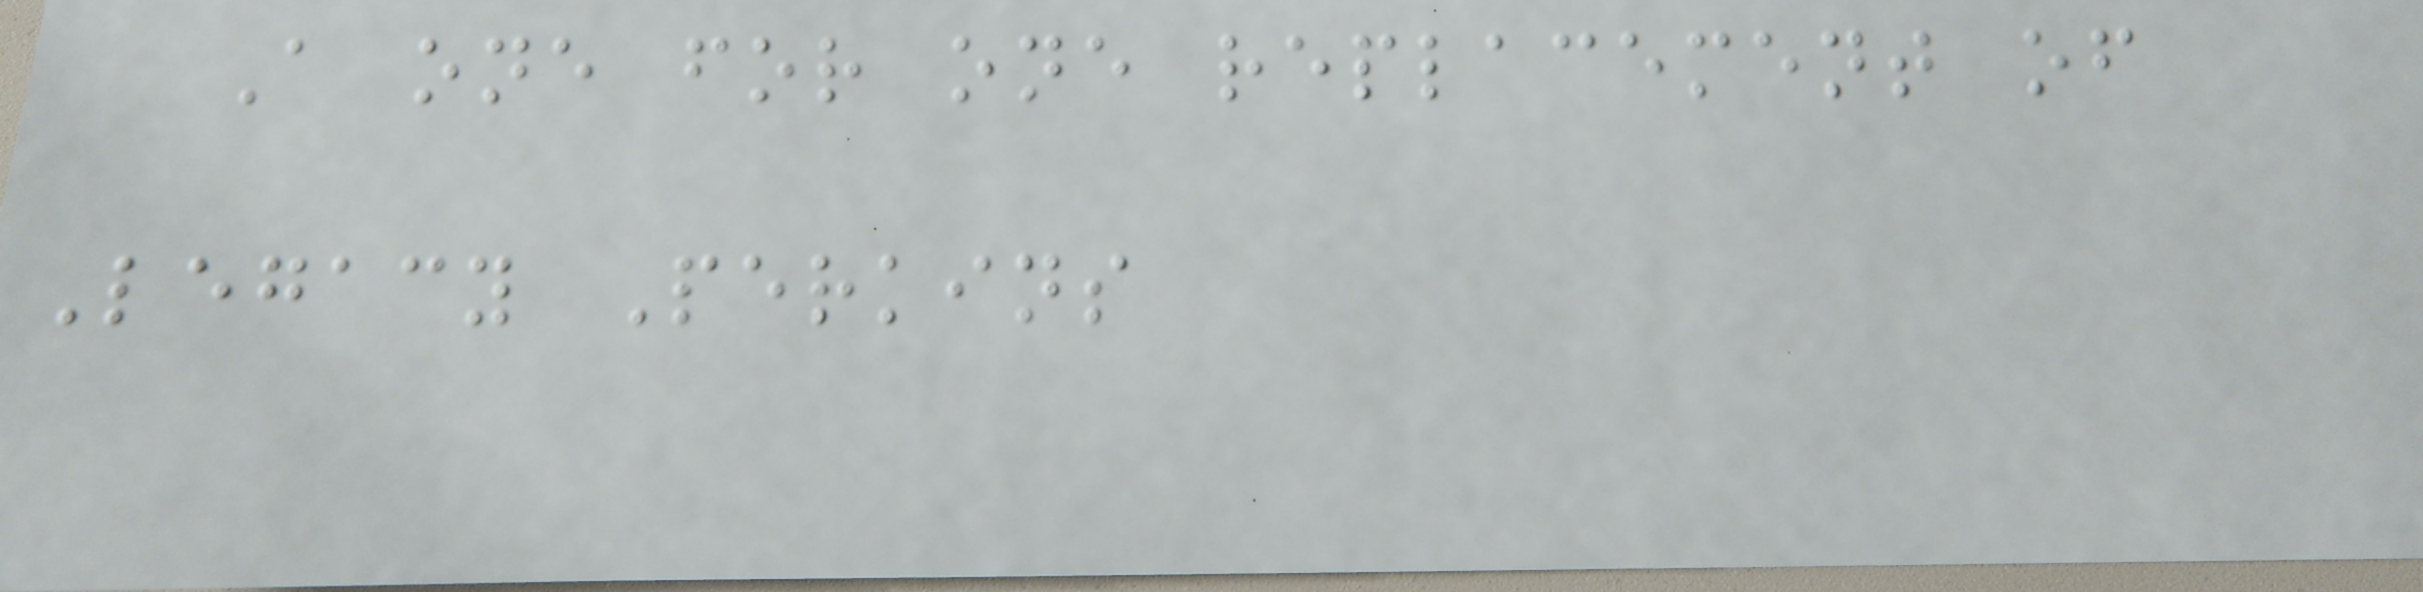A one for one replacement of
Legacy Perkins
